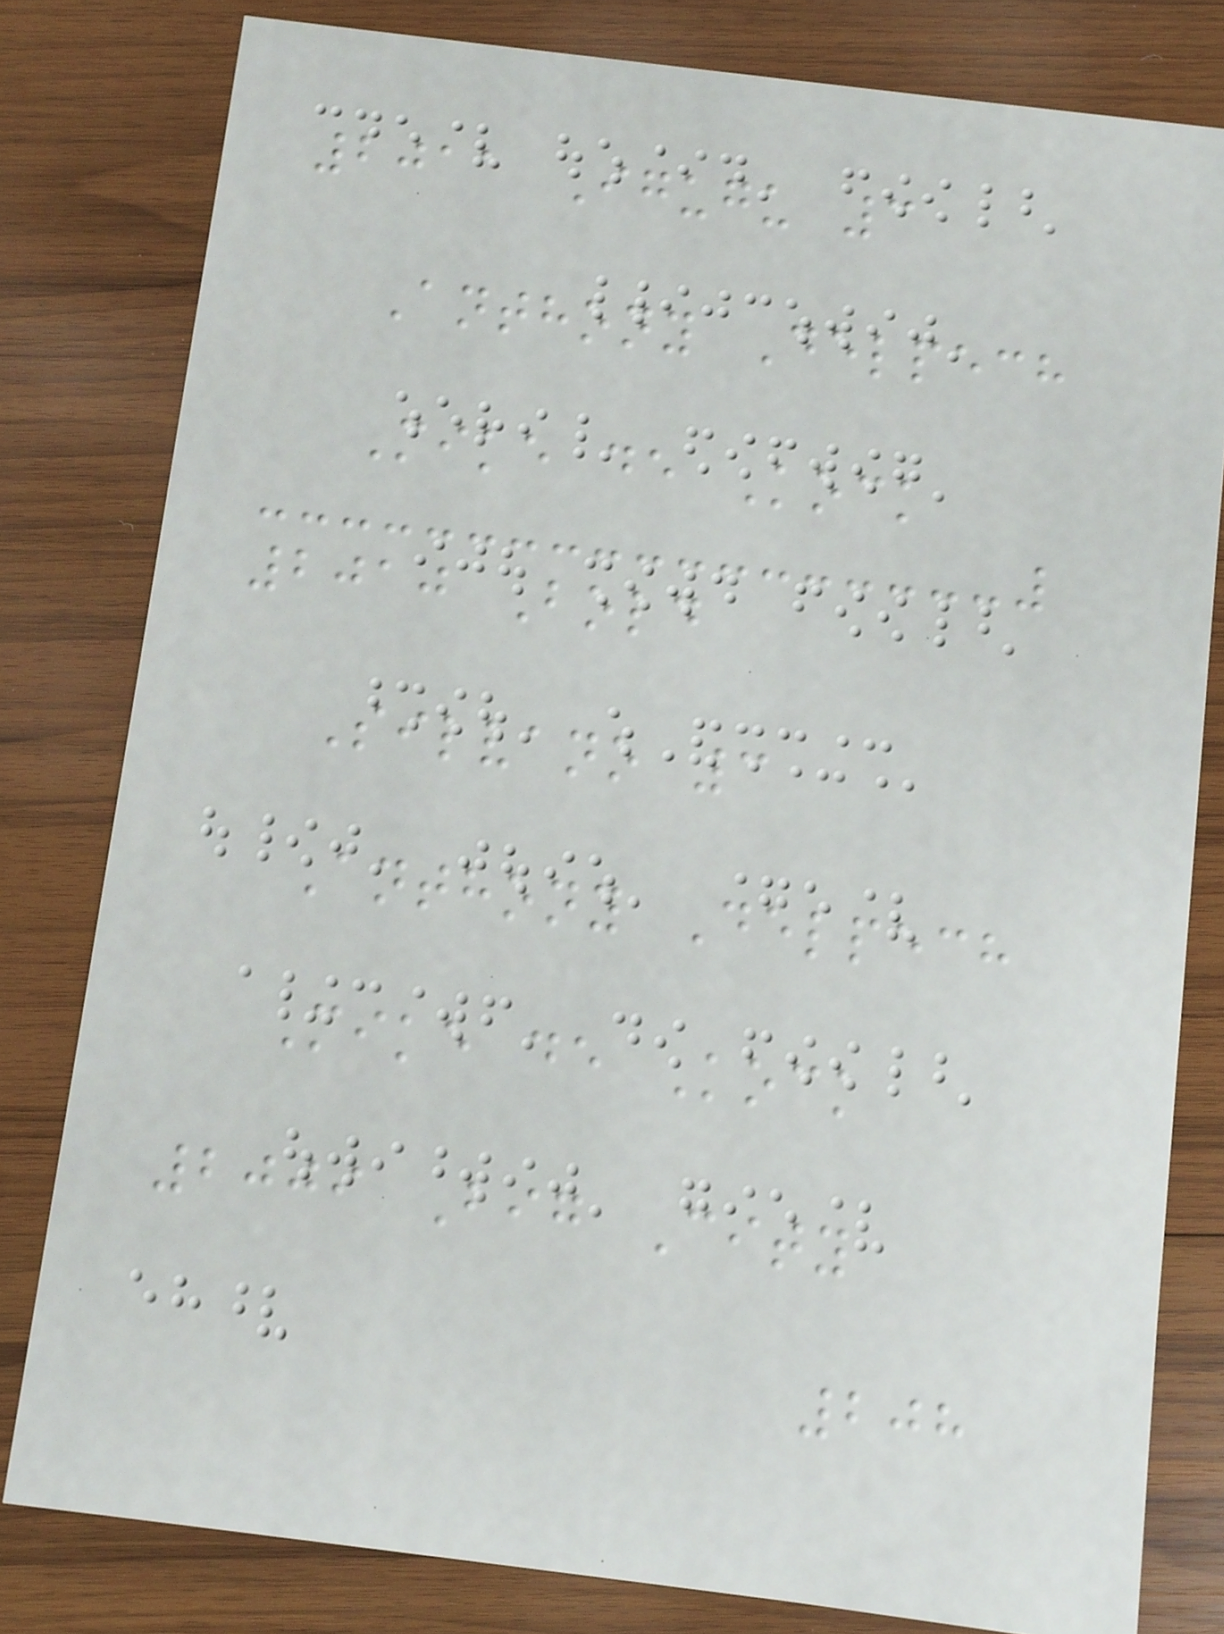2011 Igugu 3
Anthony Delpech
Mike de Kock
2010 Bold
Silvano 3
Anthony Delpech
Mike de Kock
2009 Big City
208
